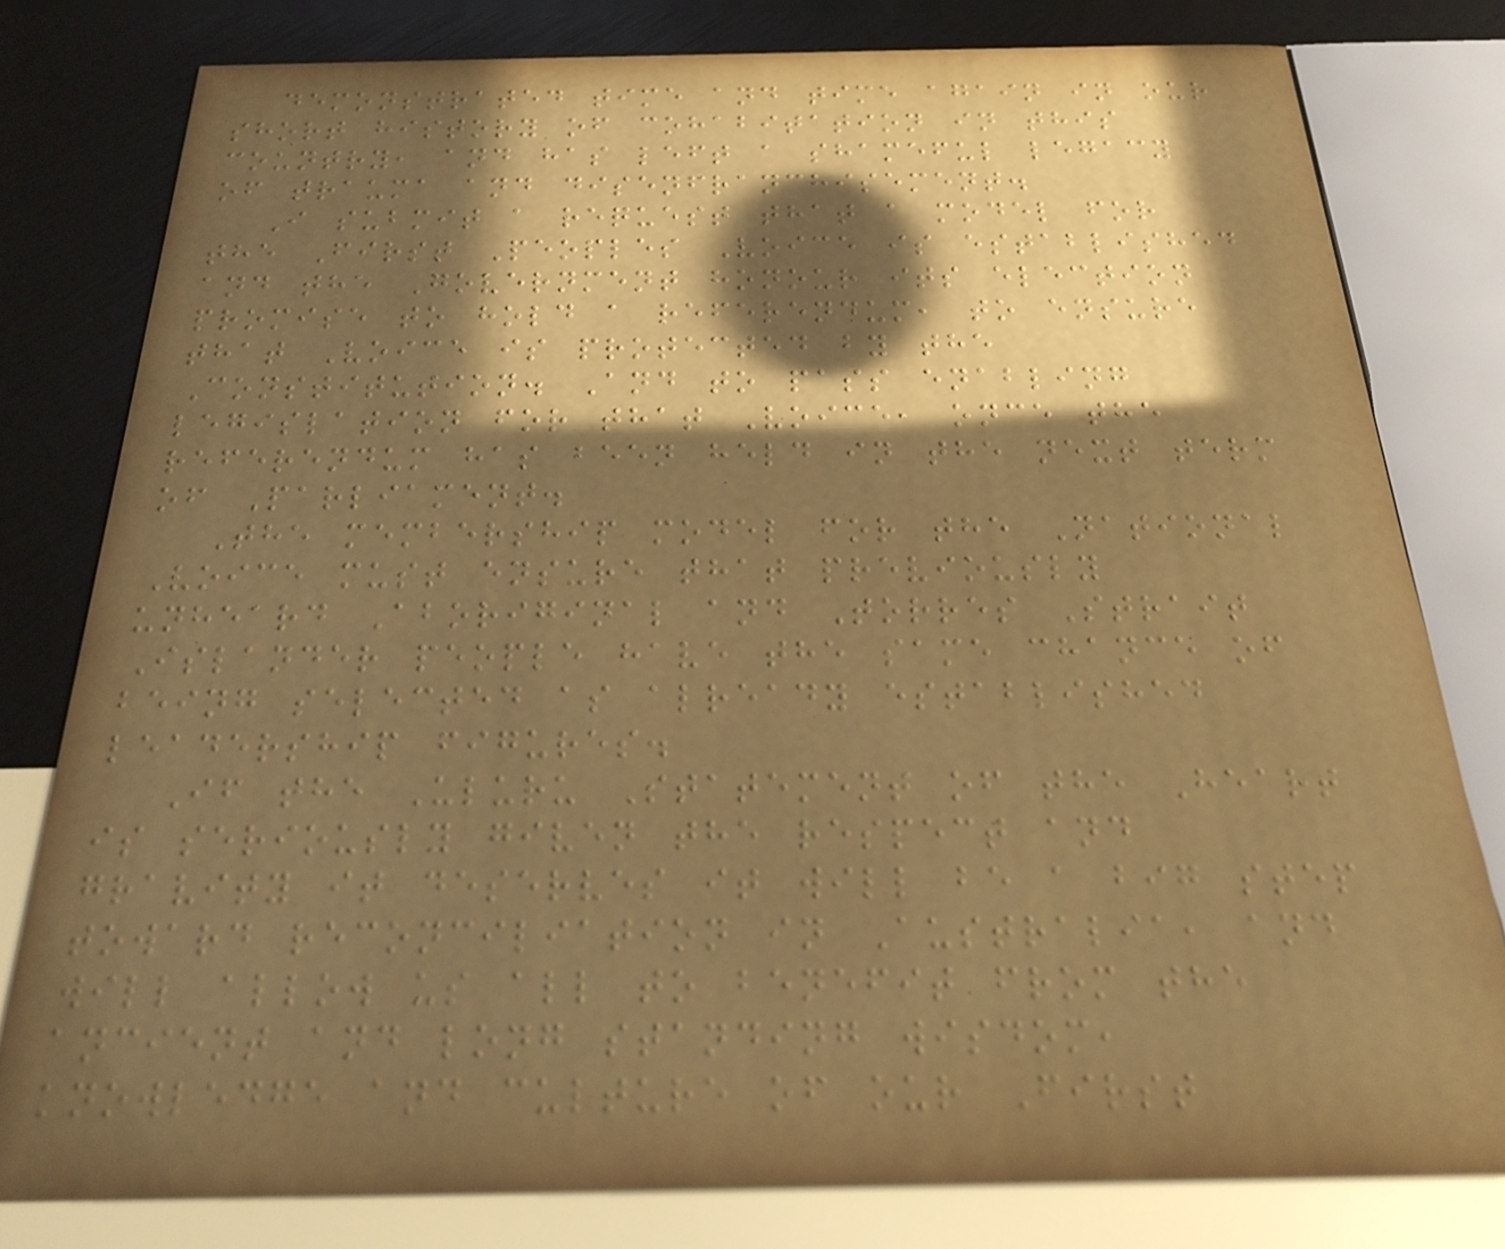demonstrated time and time again in our
short history of cohabitation in this
country, and has left a shameful legacy
of trauma and disenfranchisement.
I submit a request that a model for
the First Peoples Voice is established
and the Government honour its election
promise to hold a referendum, to ensure
that Voice is protected by the
Constitution. And to pass enabling
legislation for that Voice, once the
referendum has been held in the next term
of Parliament.
The membership model for the National
Voice must ensure that previously
unheard Aboriginal and Torres Strait
Islander people have the same chance of
being selected as already established
leadership figures.
If the Uluru Statement of the Heart
is seriously given the respect and
gravity it deserves it will be a big step
toward reconciliation in Australia, and
will allow us all to benefit from the
ancient and long standing wisdom,
knowledge and culture of our First
